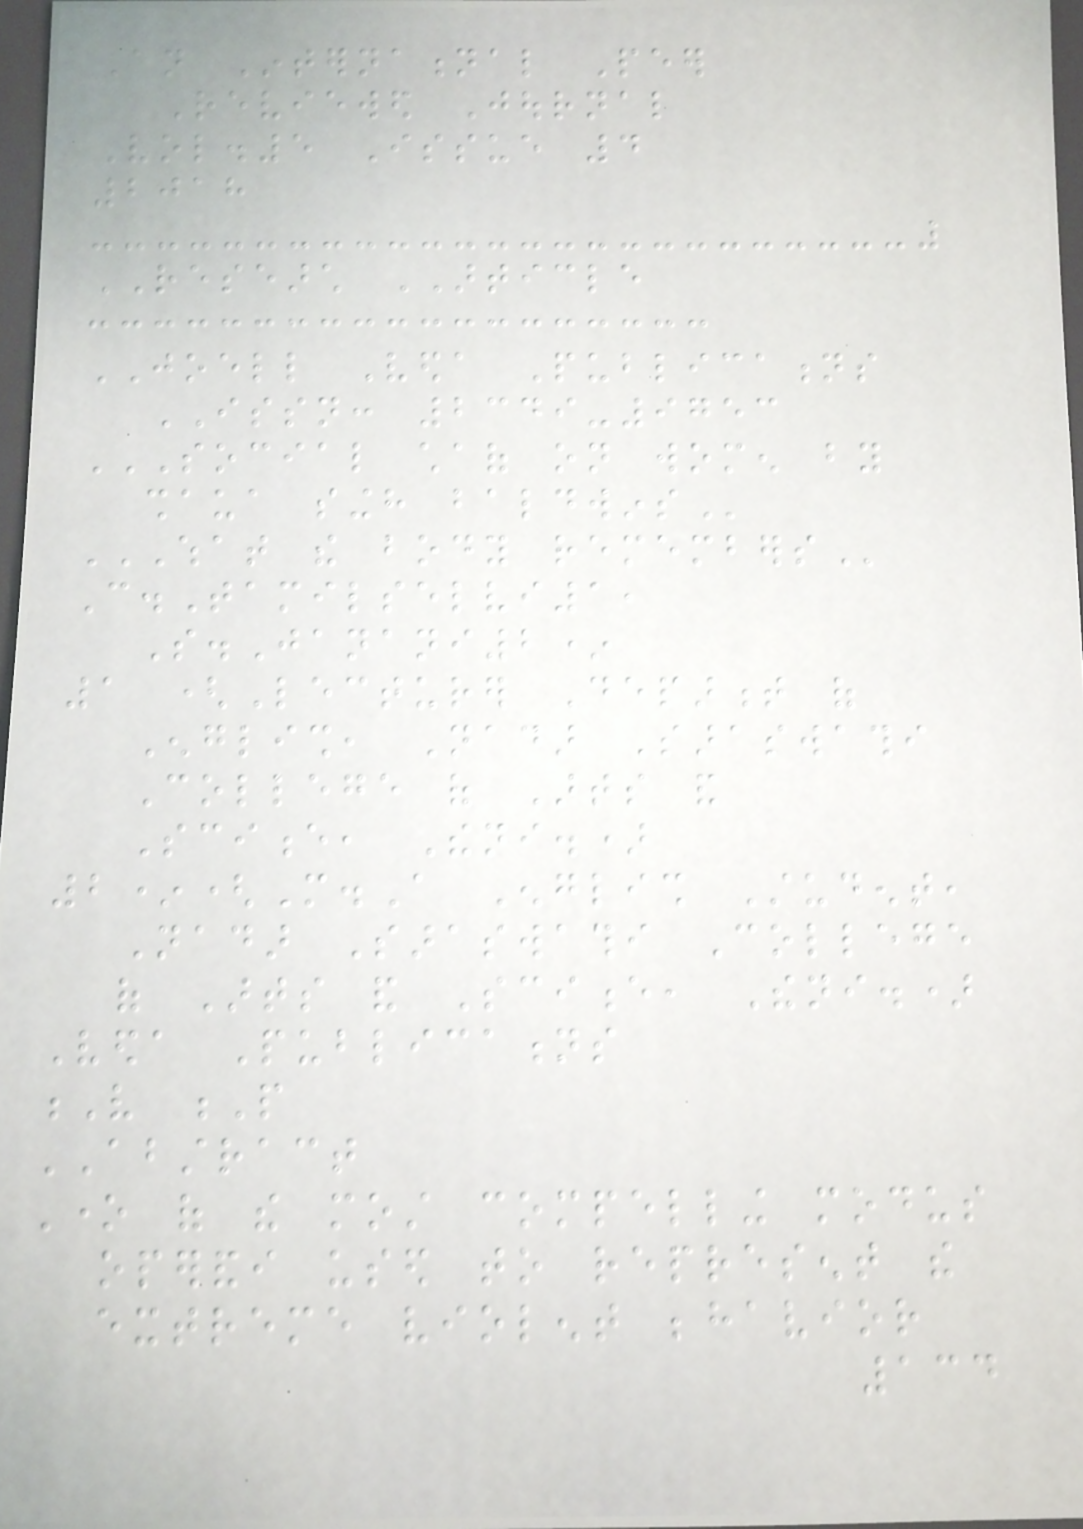An International Peer
Reviewed Journal
Vol.5 Issue 4
2018
RESEARCH ARTICLE
JOELL Veda Publications
ISSN: 2349-9753
SOCIAL CHAOF ON WOMEN BY
SHAUA SINGH BALDWINS
WHAT THE BODY REMEMBERS
C.Tamilselvi1,
S.Janani2*
1 (Lecturer Deparment of
English, Nadar Saraswathi
College of Arts and
Science, Theni.)
2*(M.A English Student,
Nadar Saraswathi College
of Arts and Science, Theni.)
Veda Publications
V P
ABSTRACT
One of the most compelling modus
operandi used to represent the
extreme violent behavior
134
